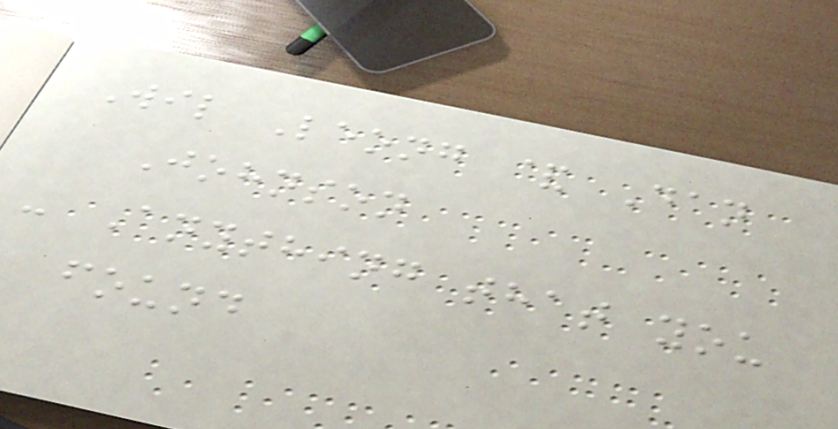Wil Leong & Dan
Johnson
- Anything that you
found
